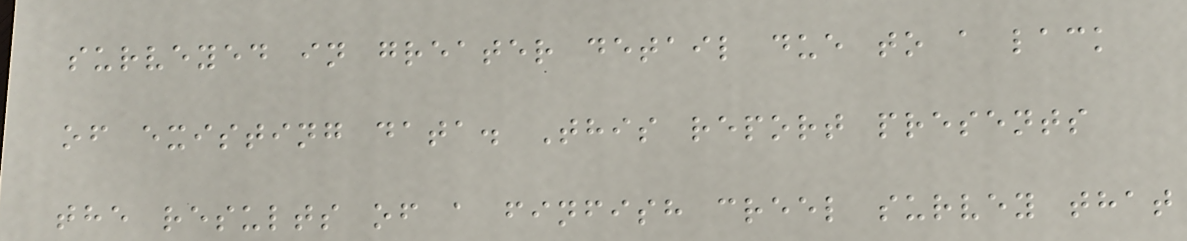surveyed in greater detail due to a lack
of existing data. This report presents
the results of a finfish creel survey that
